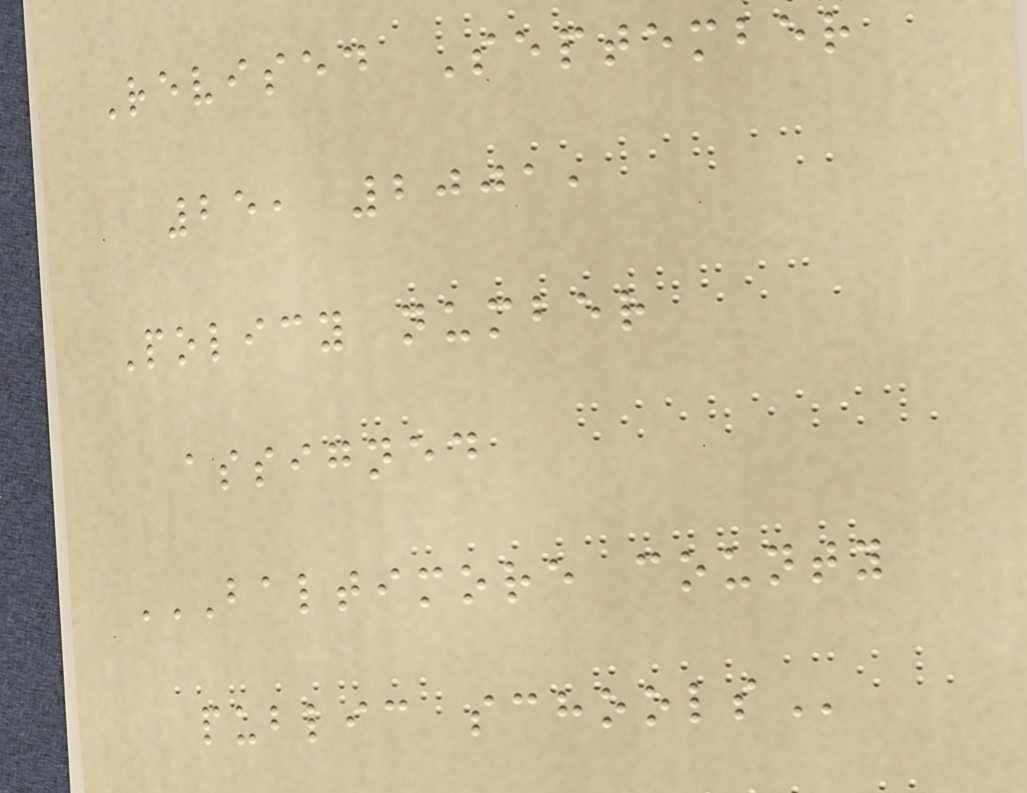Revised September
25, 2001,
Policy number
assigned
BALTIMORE COUNTY
PUBLIC SCHOOLS
